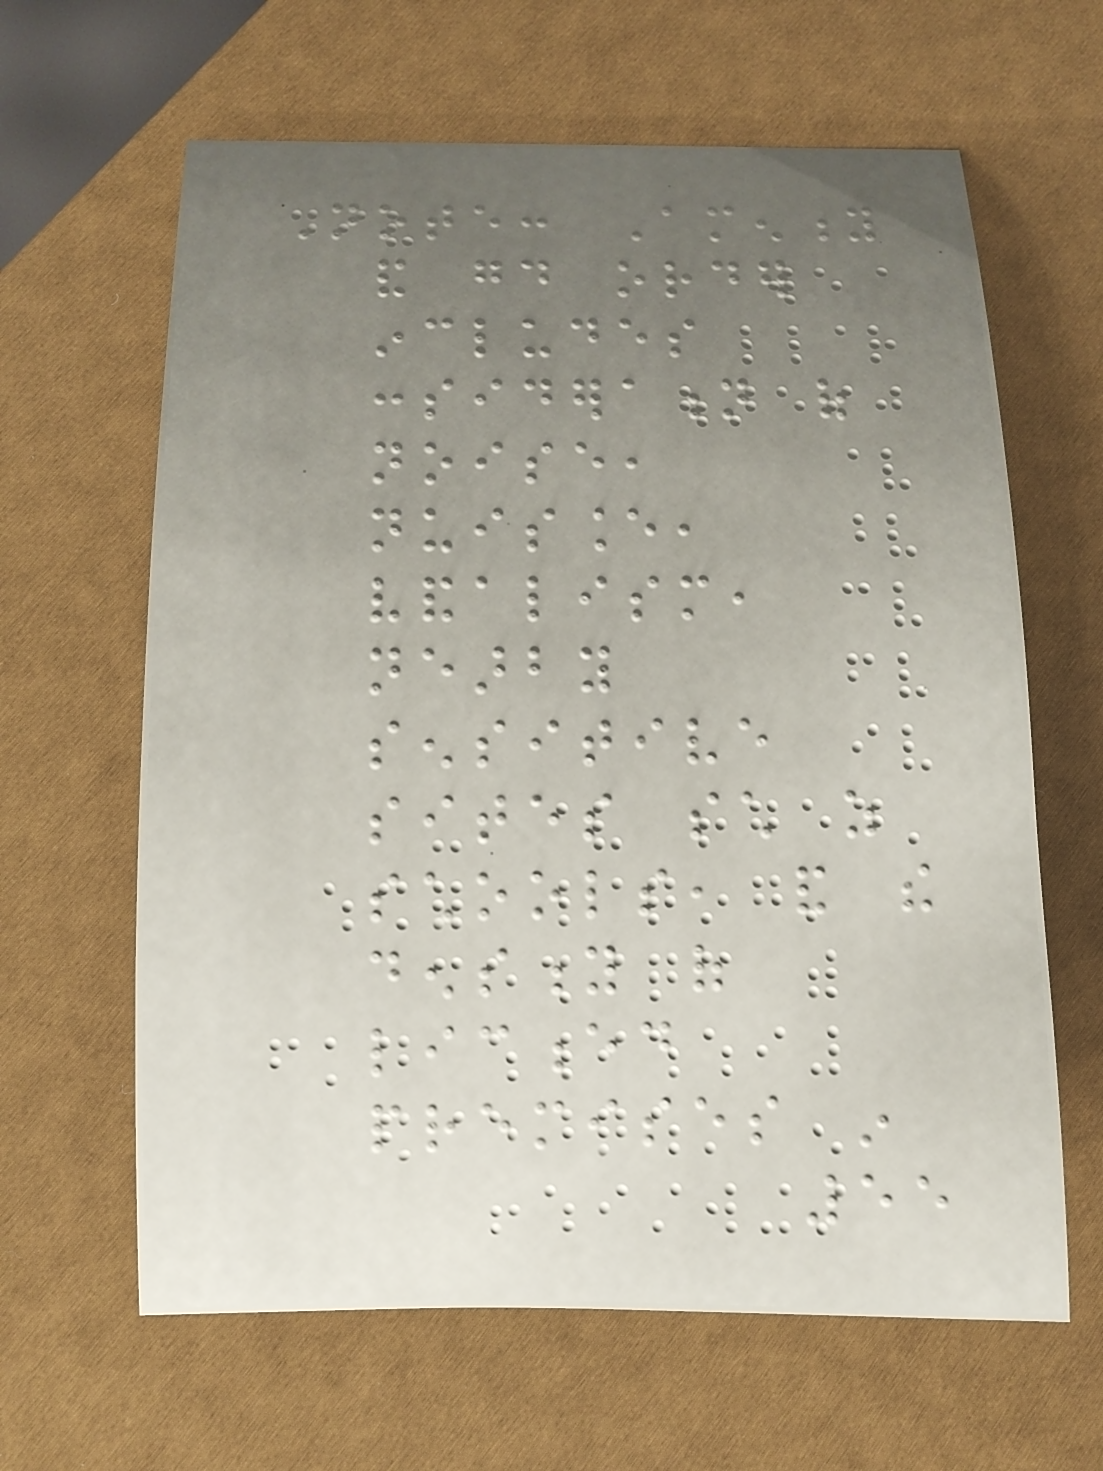Note: Amenity
and good order
includes
consideration of
noise,
nuisance,
vandalism,
nearby
sensitive
sites such as
schools, and the
density of
licenced
premises in
55
